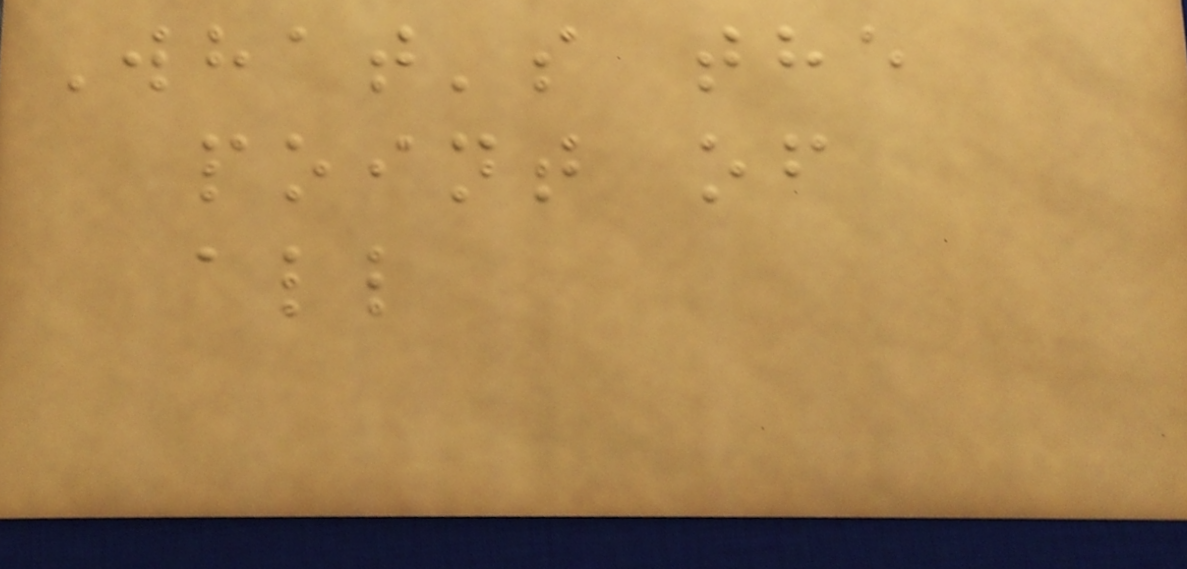What's the
point of
all
